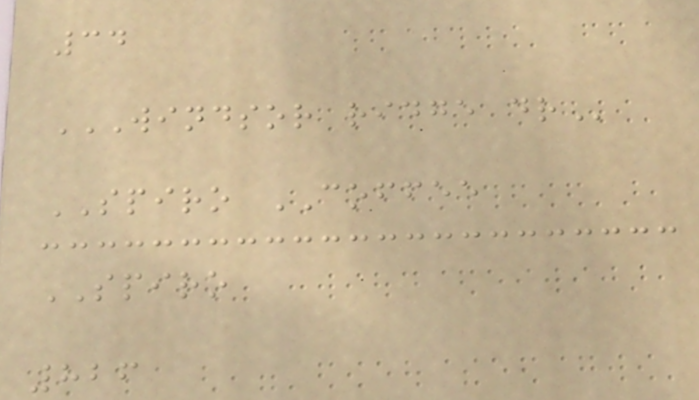34
WINDSOR RIDGE DR
SPIRO COFFEE
SPIRO
826
